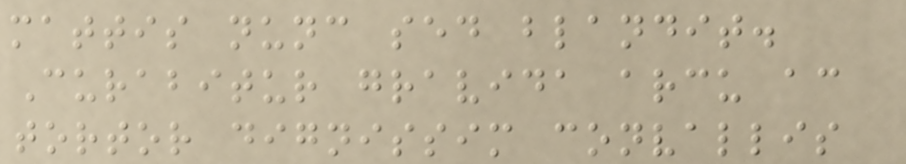mattis nunc sed blandit.
Curabitur gravida arcu ac
tortor dignissim convallis
